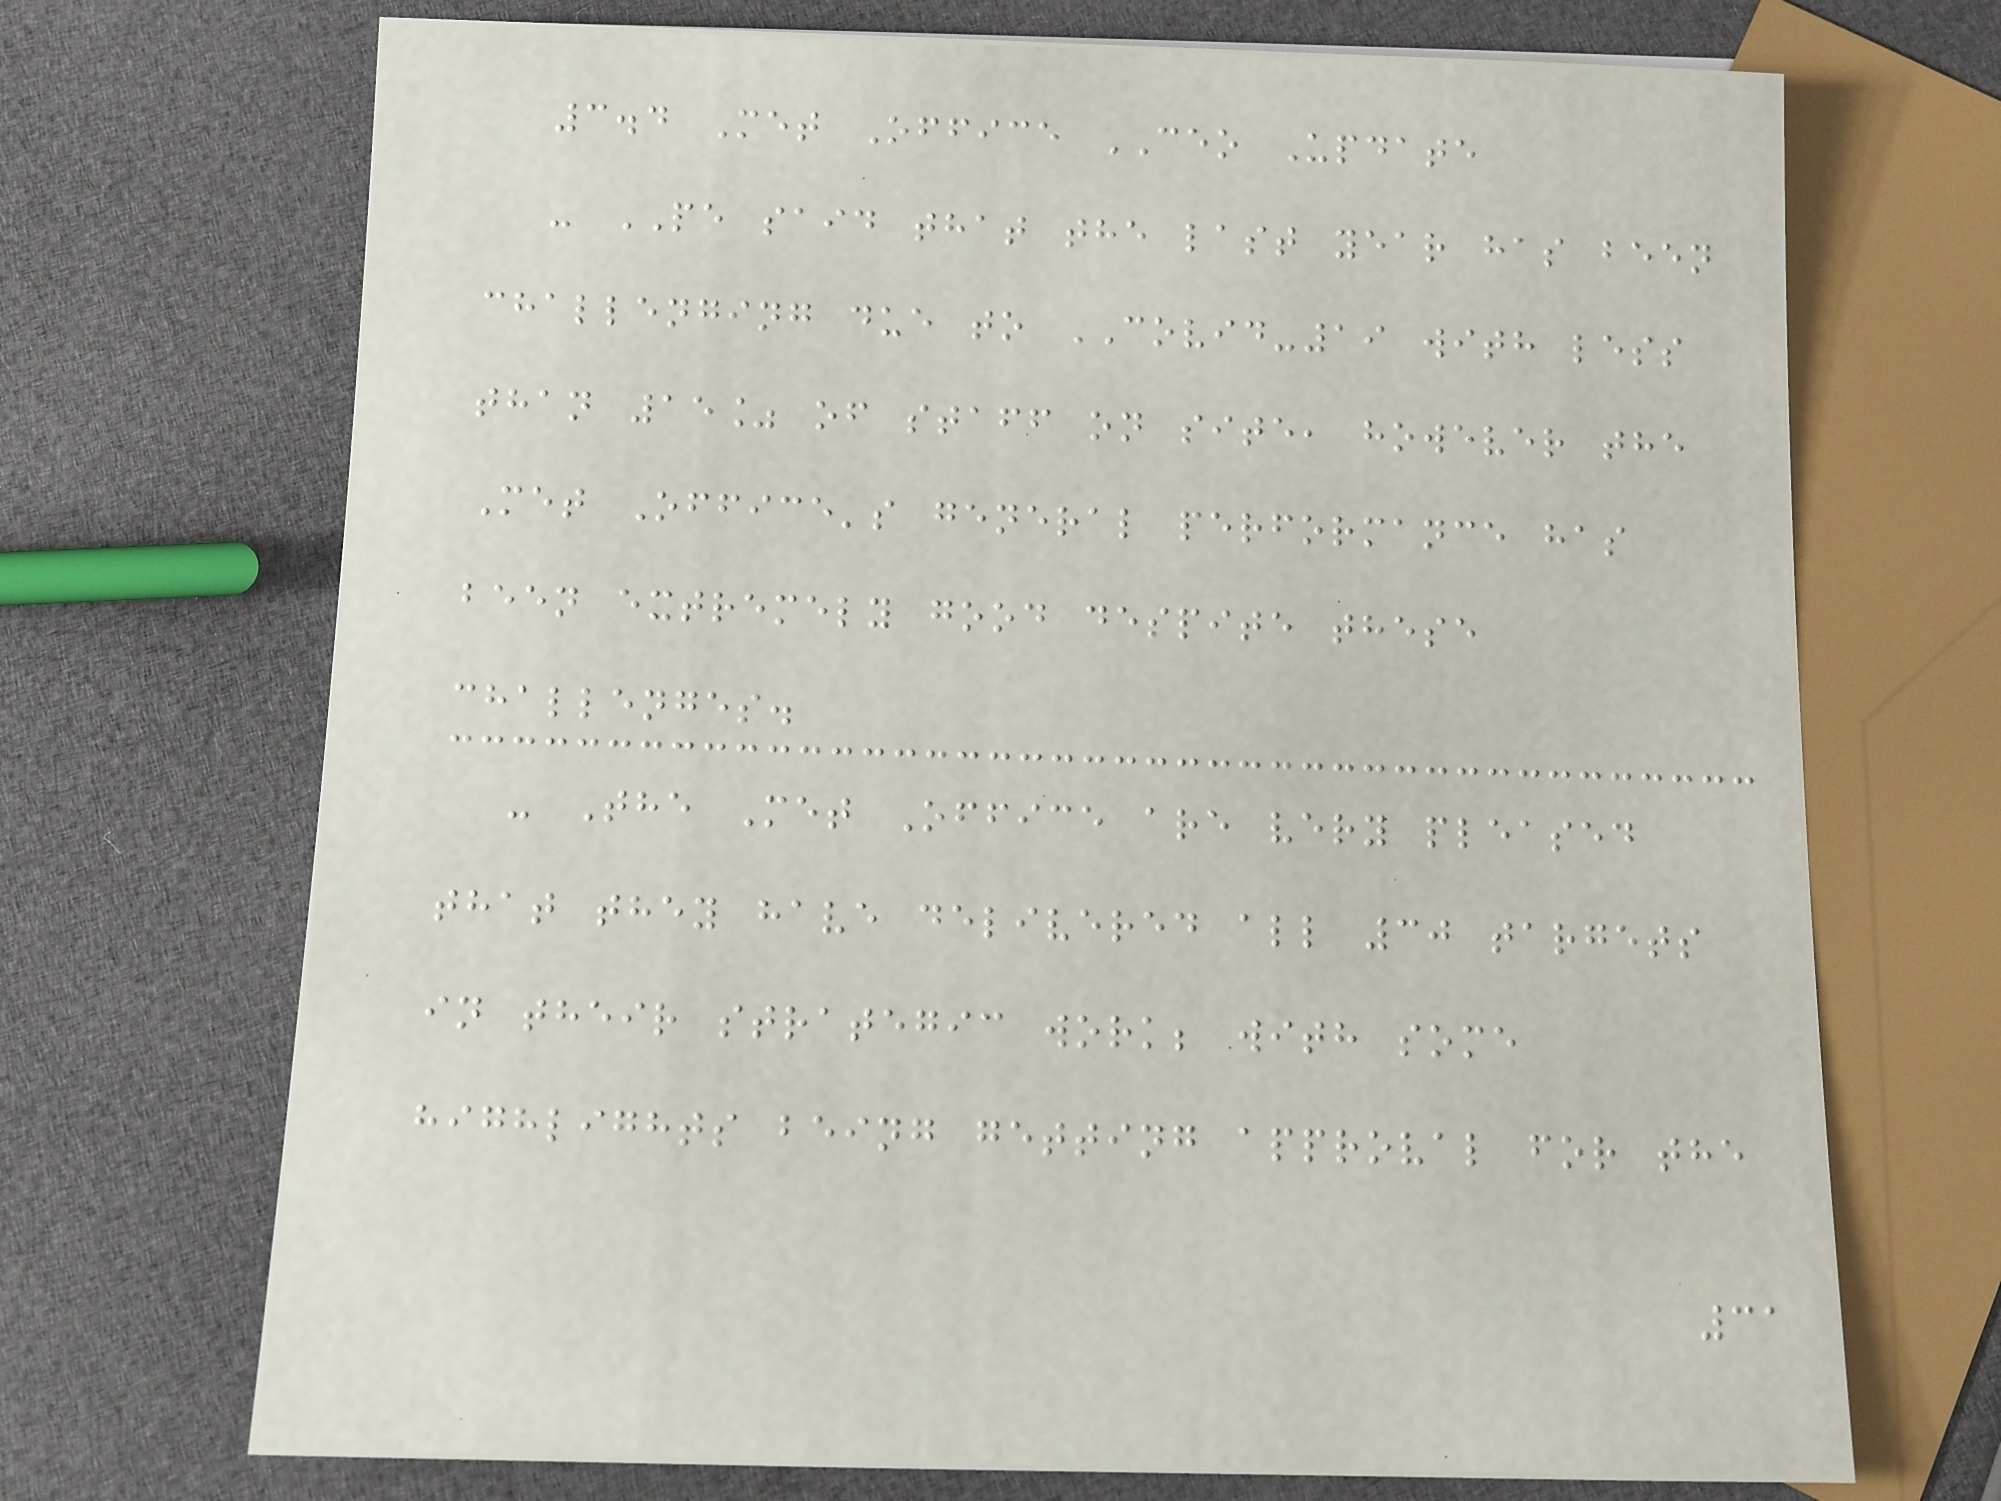3.4 Met Office CEO Update
- PE said that the last year has been
challenging due to COVID-19 with less
than 15% of staff on site, however the
Met Office's general performance has
been extremely good despite these
challenges.
- The Met Office are very pleased
that they have delivered all 30 targets
in their strategic work; with some
highlights being getting approval for the
31
